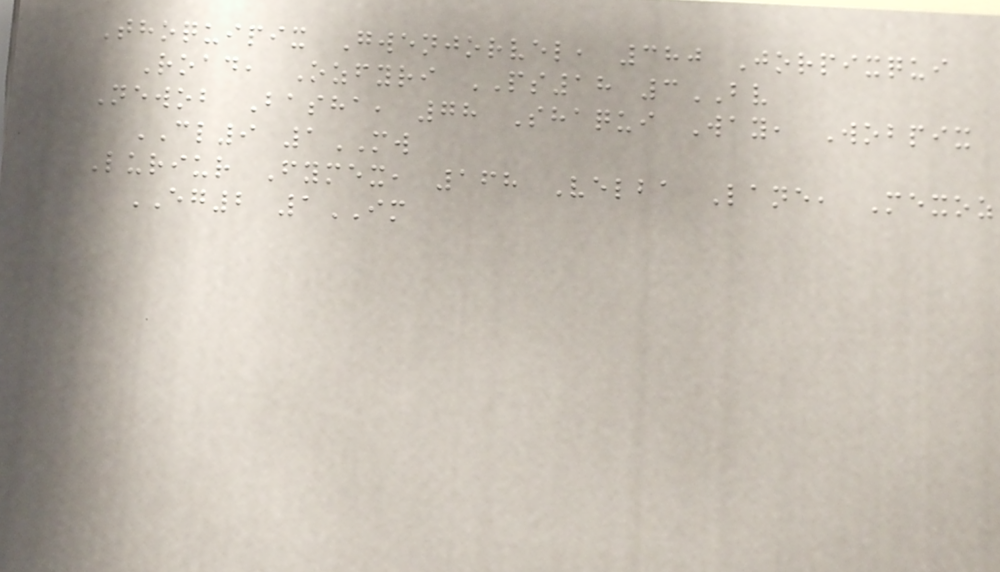Thoquipix Gwenjorvel, 380 Jorpixqui
Road, Ozfyri PS18 3BV
Newob Basha, 78 Shaqui Way, Wobpix
CL9 1MW
Luriur Fymex, 168 Velba Lane, Mexoz
EG2 1IM
